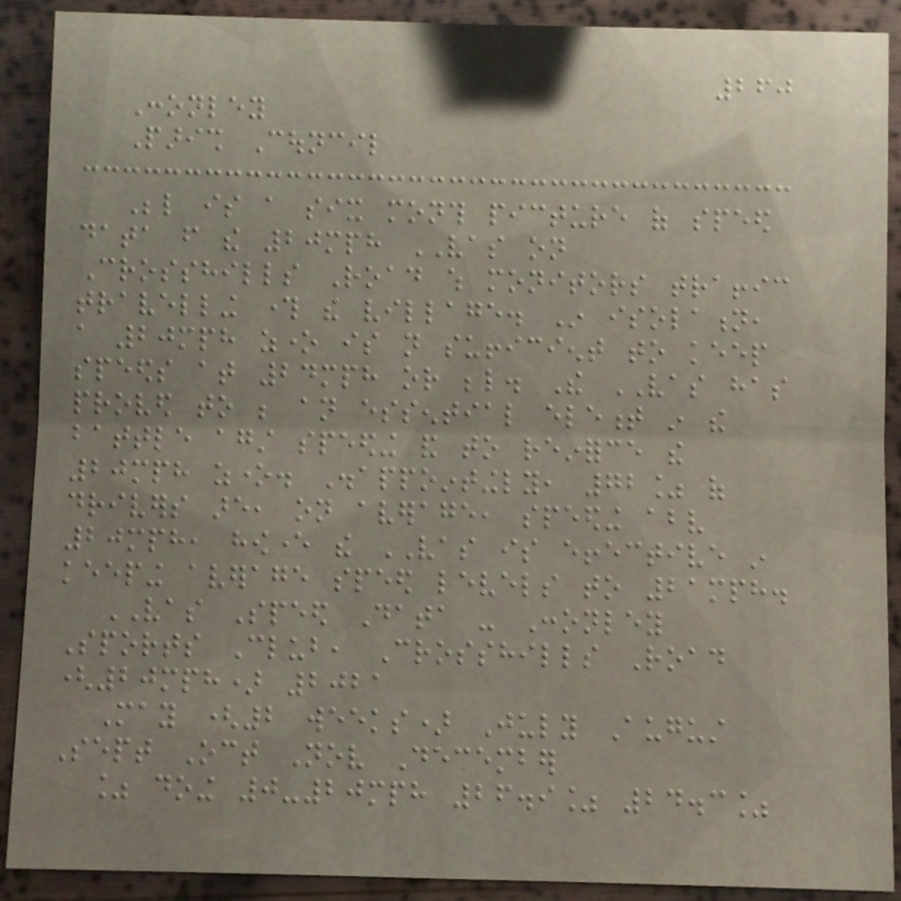260
Cononley
Parish Council
Below is a six month picture of speed
data from the 20mph VAS on
Crosshills Road which monitors traffic
travelling through the village. In isolation,
a 20mph zone is not sufficient to keep
speeds at 24mph or below. The VAS has
proved to be an essential element in the
battle against speeding and to reinforce the
20mph zone. Disappointingly, 72% of
drivers are, on average, speeding above
20mph, however the VAS is effective in
keeping average speed levels to 21mph.
VAS Speed Data - Cononley
Sports Club, Crosshills Road
(20mph) 2021
May (2 weeks) July August
Sept Oct Nov December
% doing 0-20mph 26.9% 24.3%
